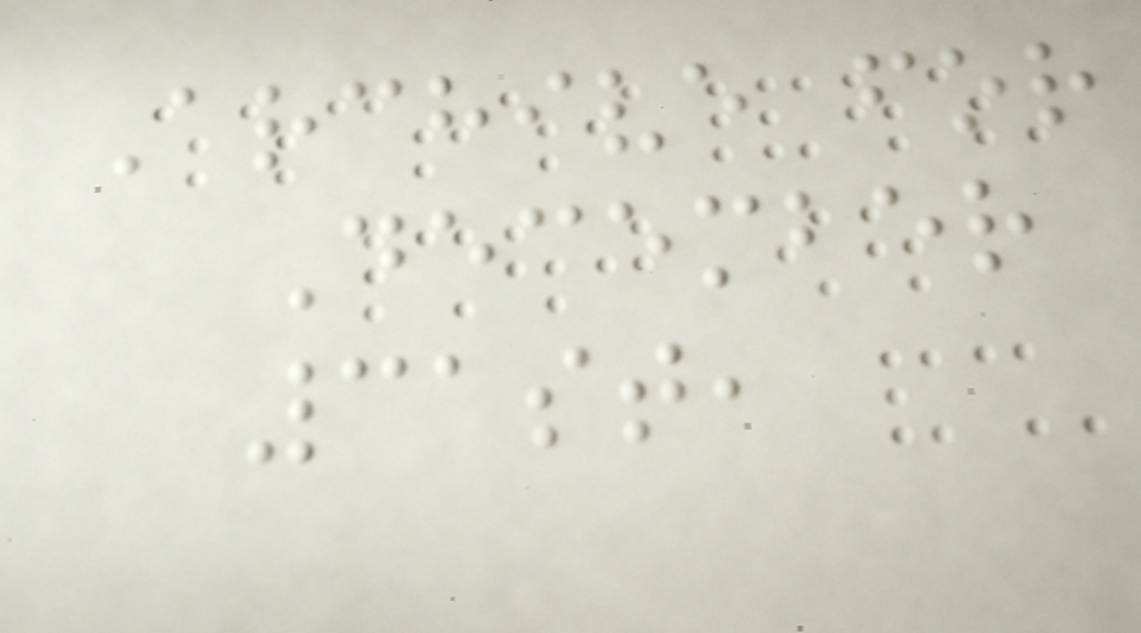Archive for
December
31st,
